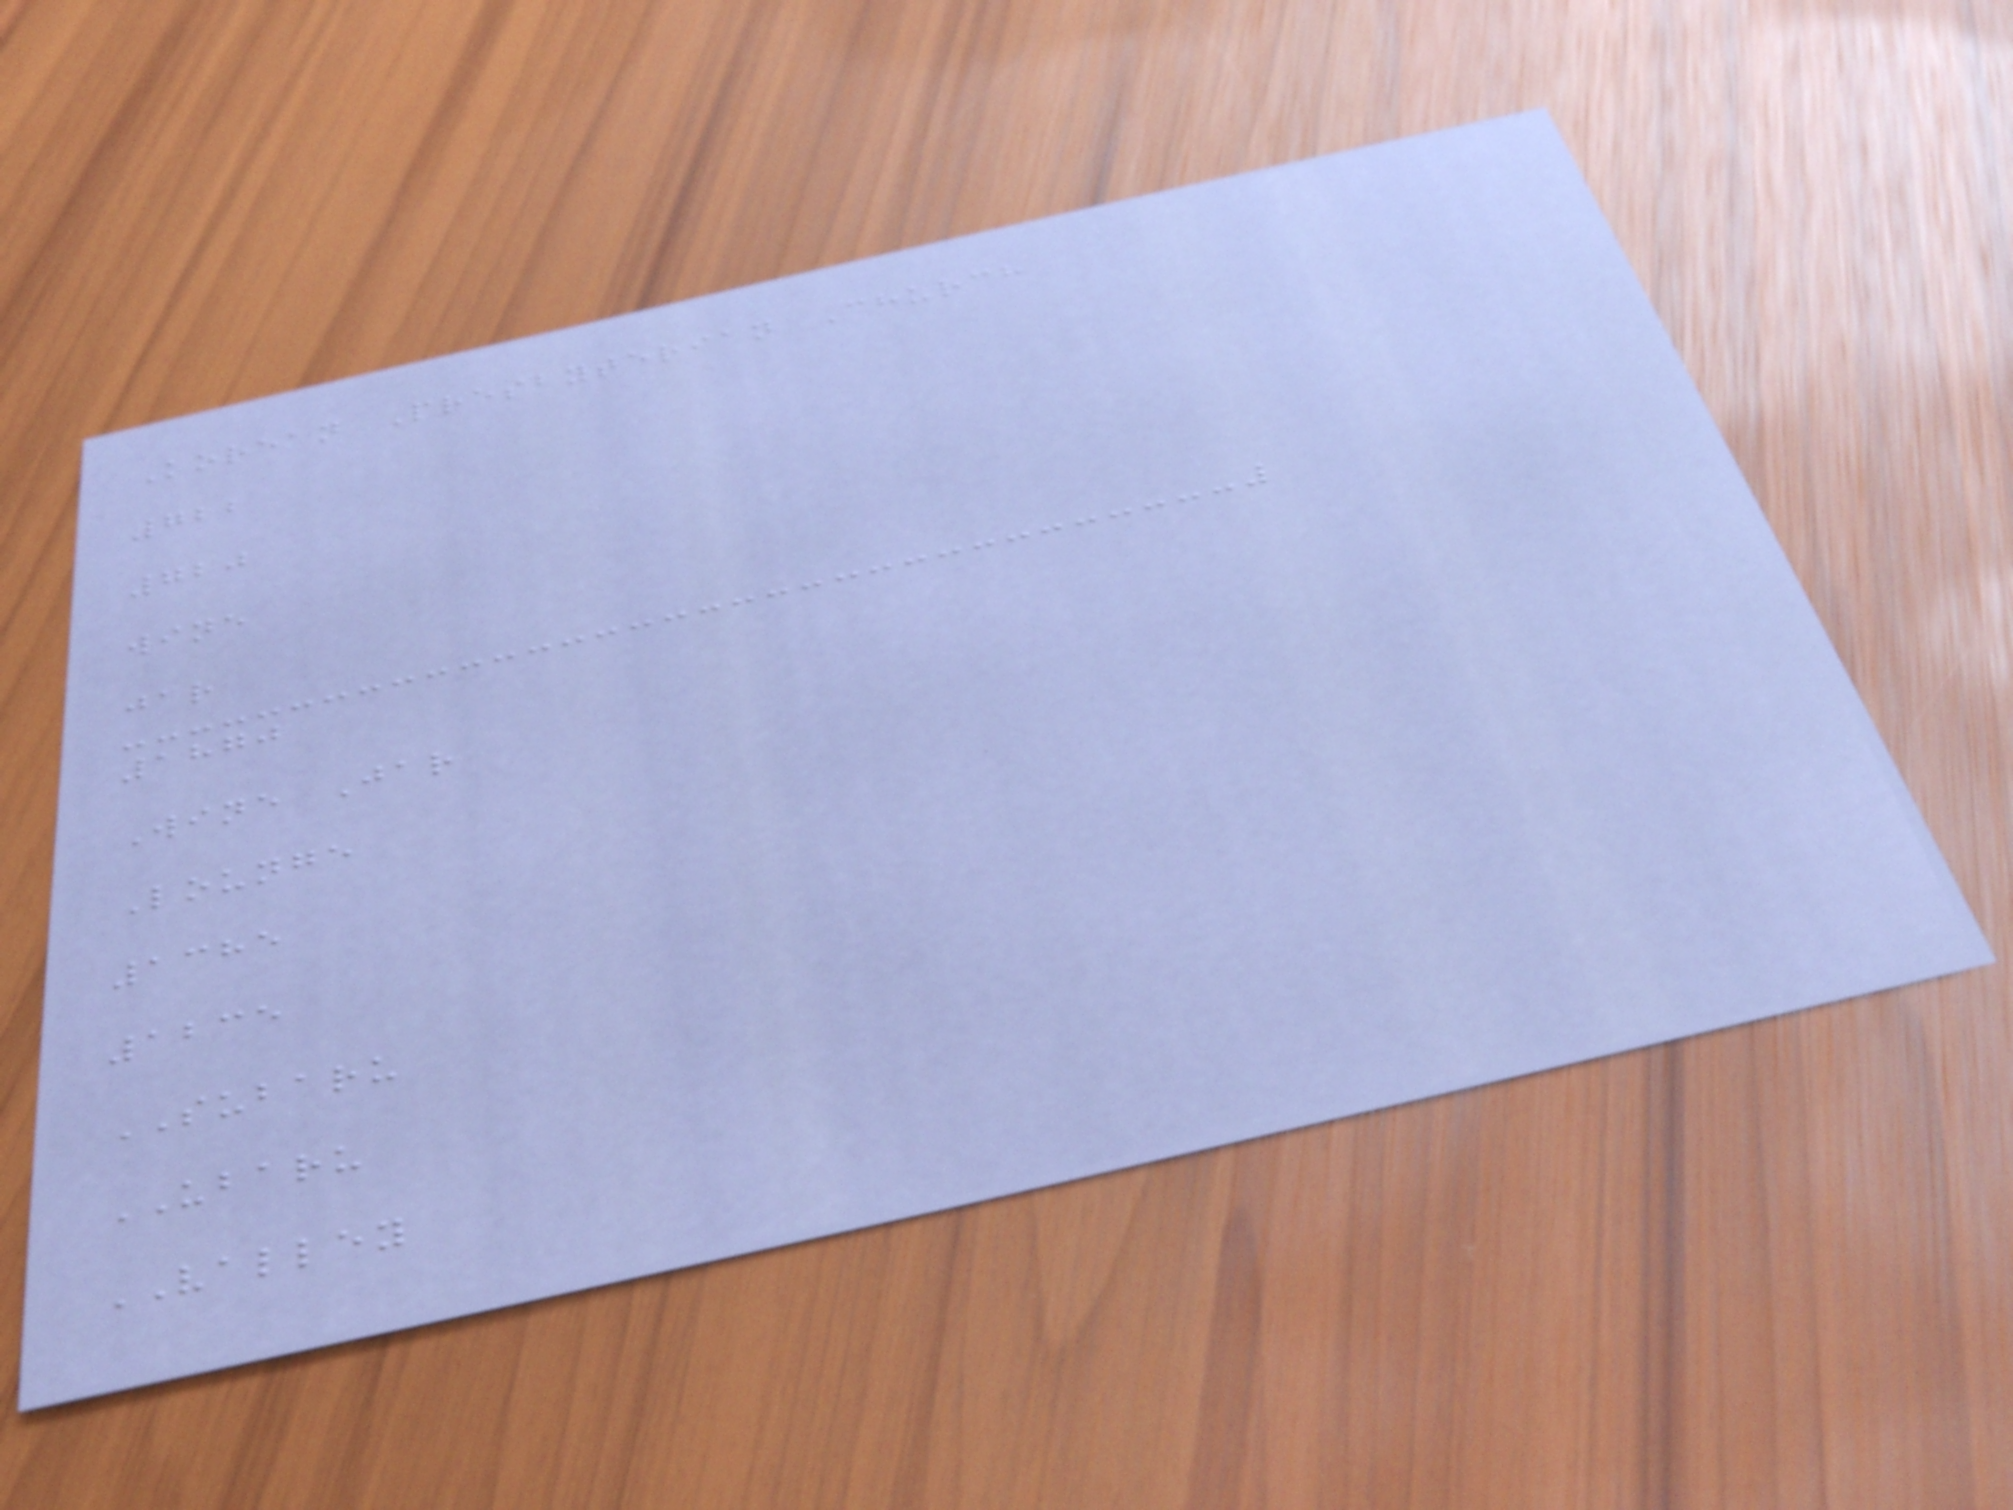Korean Presbyterian Church
722
720
wine
jar
1870
Wine Jar
Lounge
1385
1235
SUBARU
UBARU
VALLEY
